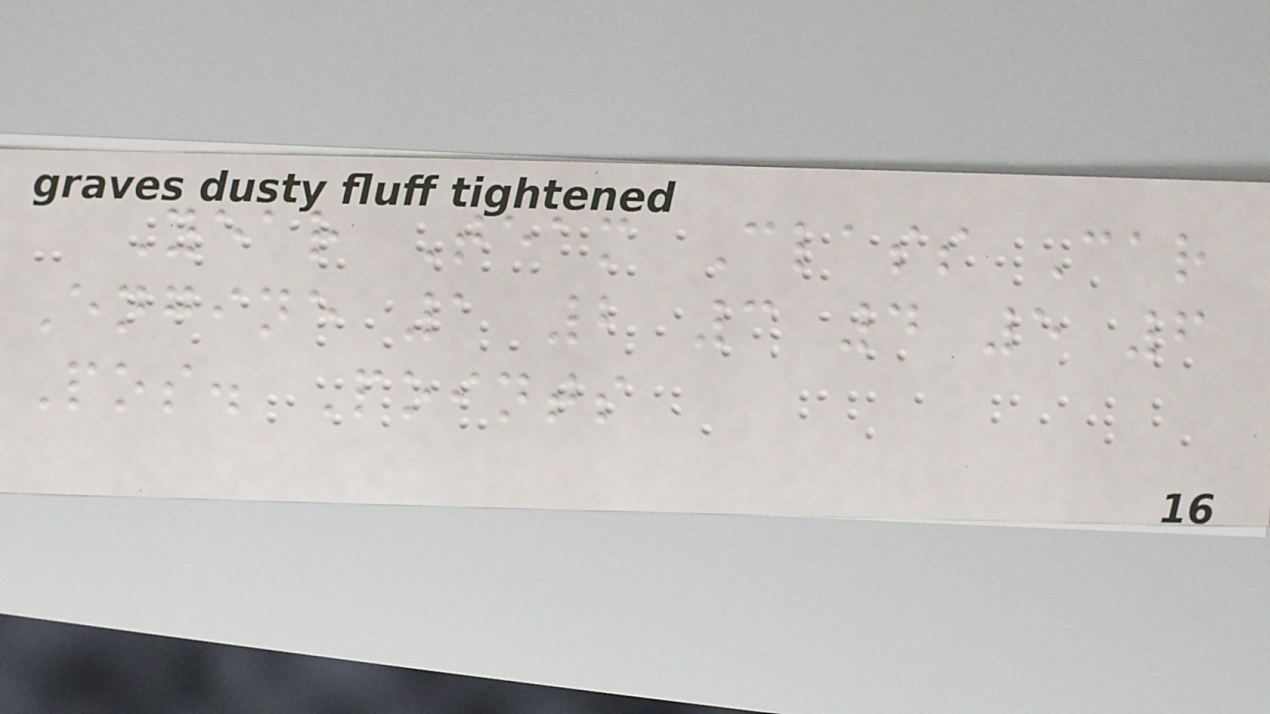Year Team Class Car
Engine 1 2 3 4 5 6
Pos. Points
